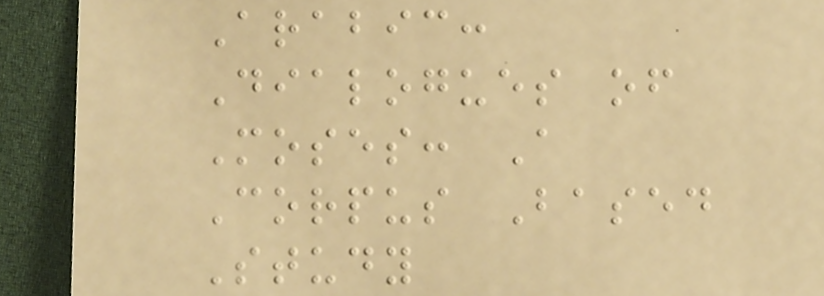Arabic:
Dialogues of
Moses: A
Corpus Based
Study
